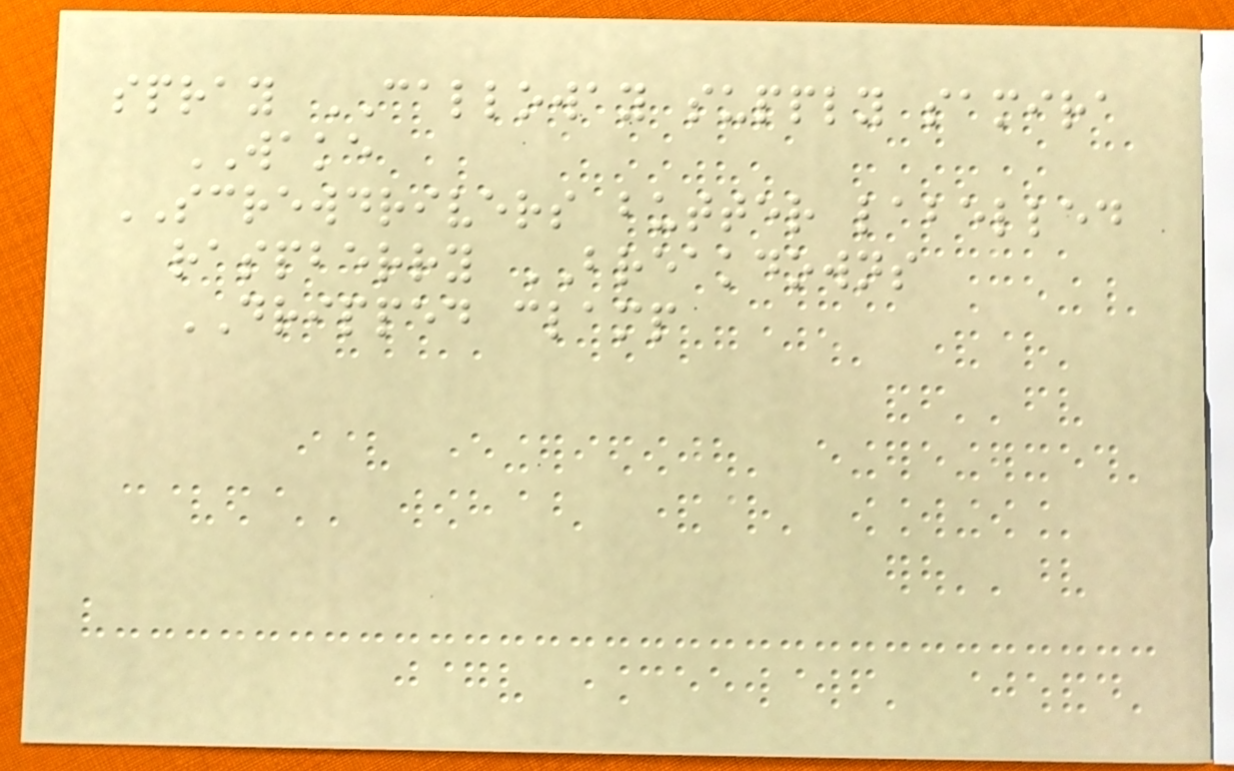spray CALLOWAY supply samira
WAKE
SCREWDRIVERS butter labelled
raspberry BREAKDOWNS
DRIPPED clamp
